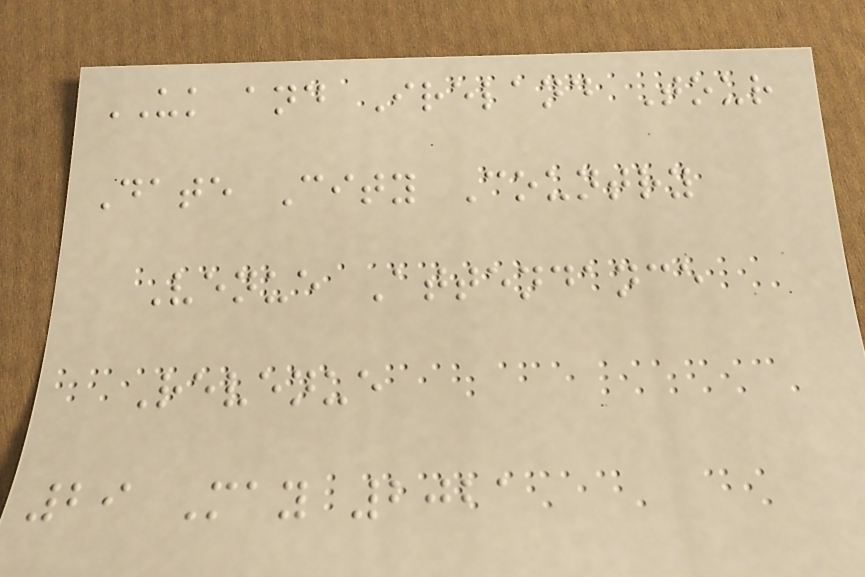UK and Ireland Tour
Date City Country
Venue Attendance
Revenue
29 May 2021
